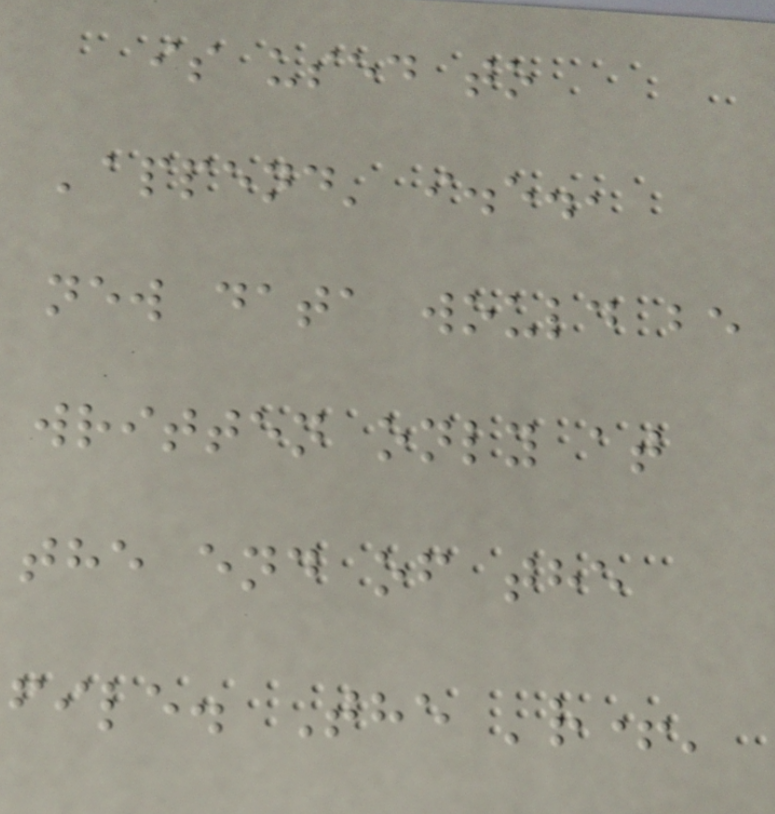is used to
'append' i.e.,
new data would be
written only at
the end of the
file. The 'r+'
